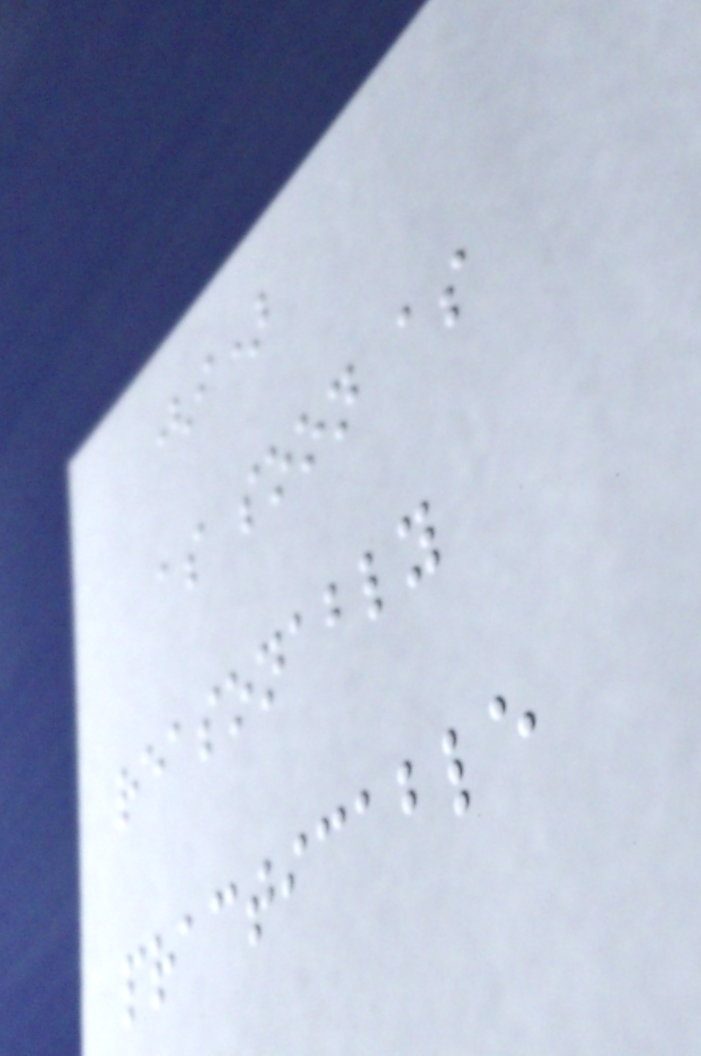(i)
as soon as
reasonably
practicable
